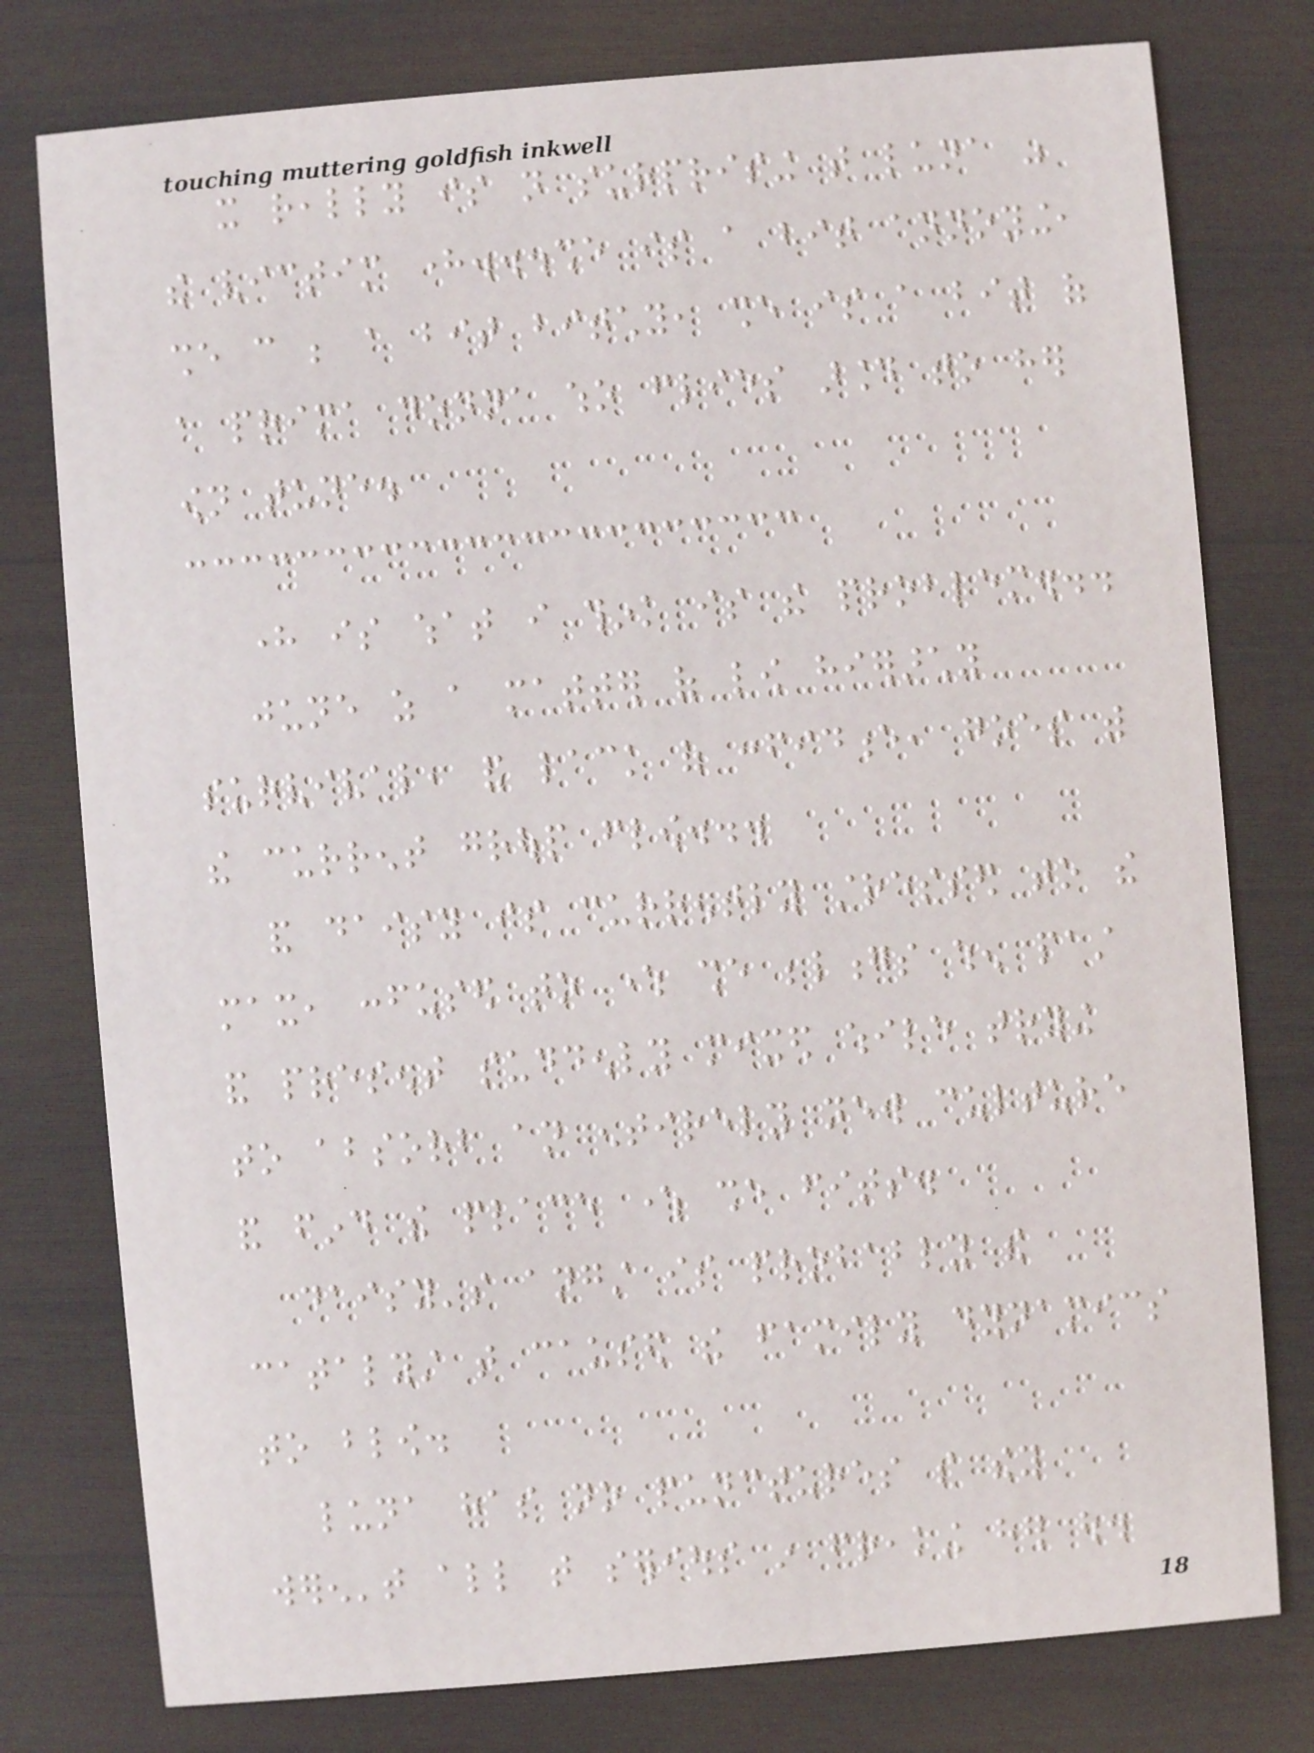it really is not surprising that luna was
the victim here...she is a bit annoying,
she can be a bit bitchy, she is a bit of
a prima donna who flies around to her
own tune.
here is what i think is the problem...
june as a matter of low hierarchy
survival, and lack of confidence, goes with
the current group flow...
and daisy is currently stressed to the
max, confused to where she belongs when past
and present suddenly mixed while trying
to absorb an entirely new culture
and find the place where she fits.
daisy's angst is probably the
catalyst that caused the family dynamics
to blow.
luna has no punctures so they
weren't all that serious in freaking her out.
